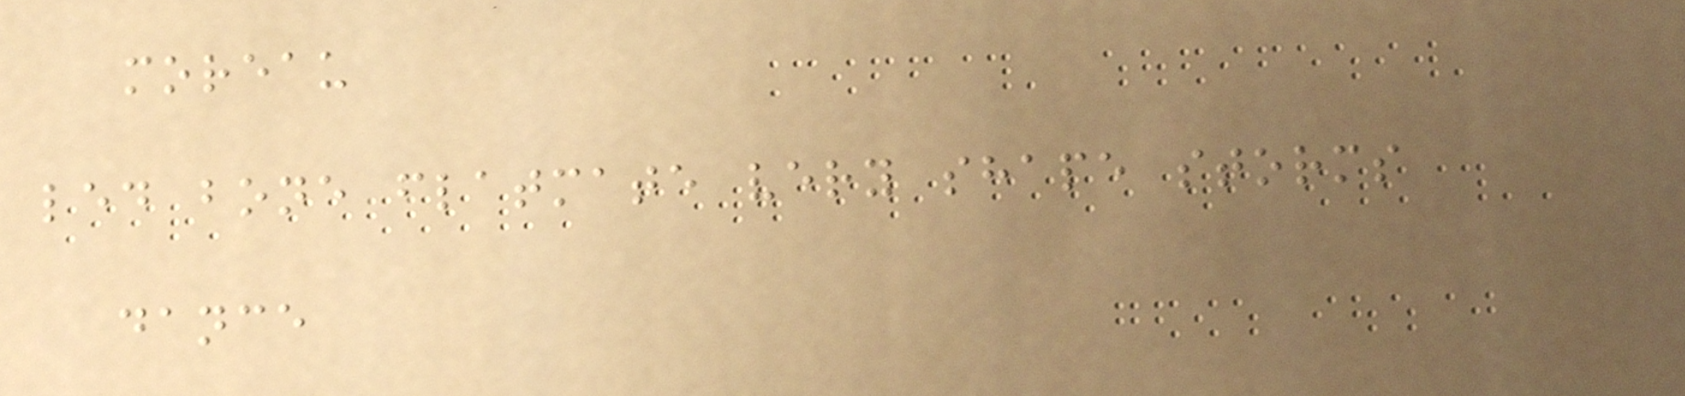moreau
led bone flatmate very shape storms
dance
